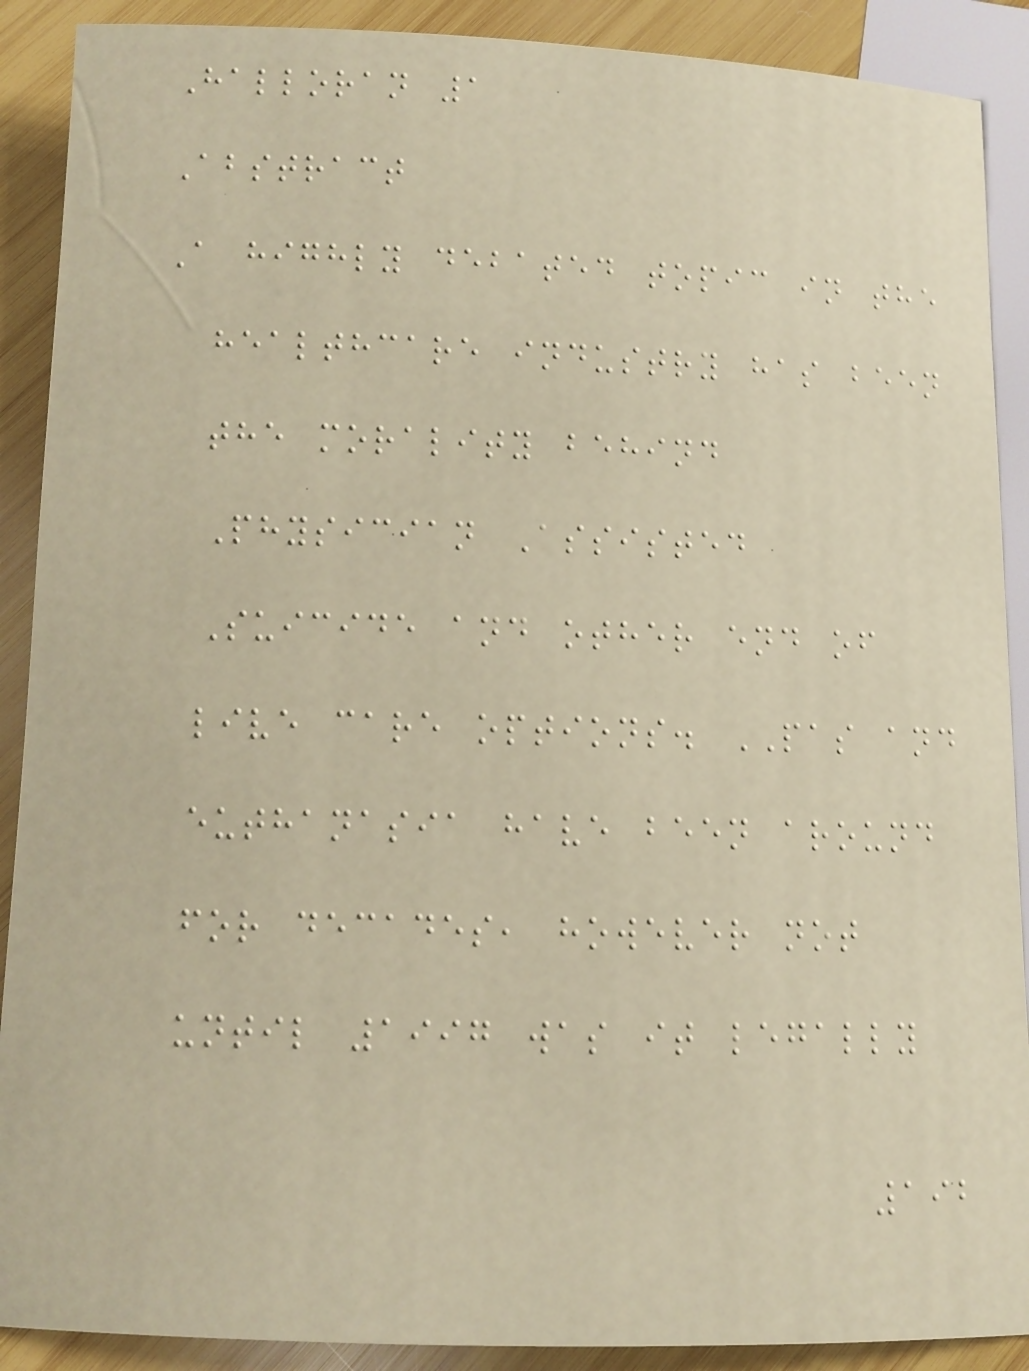Halloran 1
Abstract
A highly debated topic in the
healthcare industry has been
the morality behind
Physician Assisted
Suicide and other end of
live care options. PAS and
euthanasia have been around
for decades, however not
until 1997 was it legally
192
